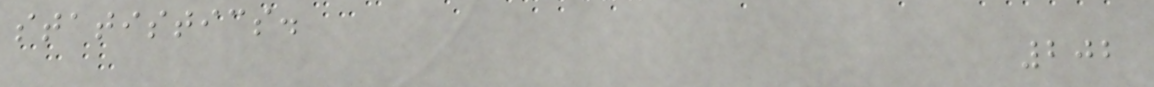statistics.
202
